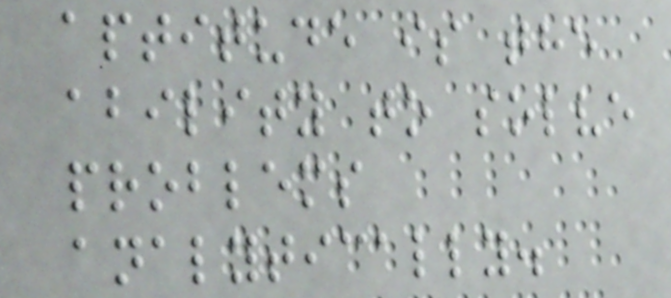aptitude is the
ability to solve
problems
analytically.
